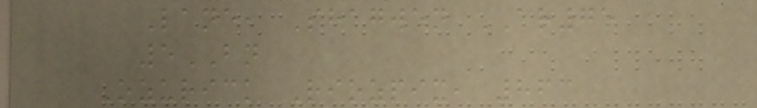Lane, Shagwen AR75
5BN
Ozurick Riozpix, 863
